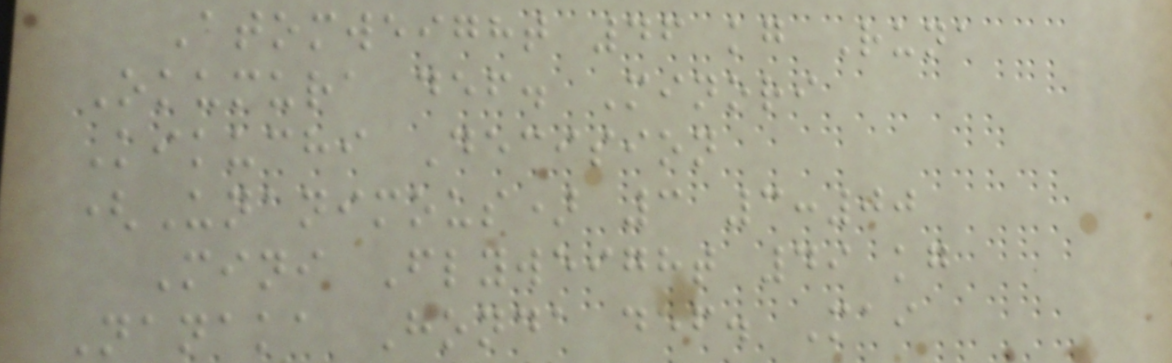Atomweight 46 kg Runa
Okumura def. Minori
Kikuchi Decision
(Unanimous) 3 3:00
Mini Flyweight 49 kg
Nanaka Honda def. Mai
